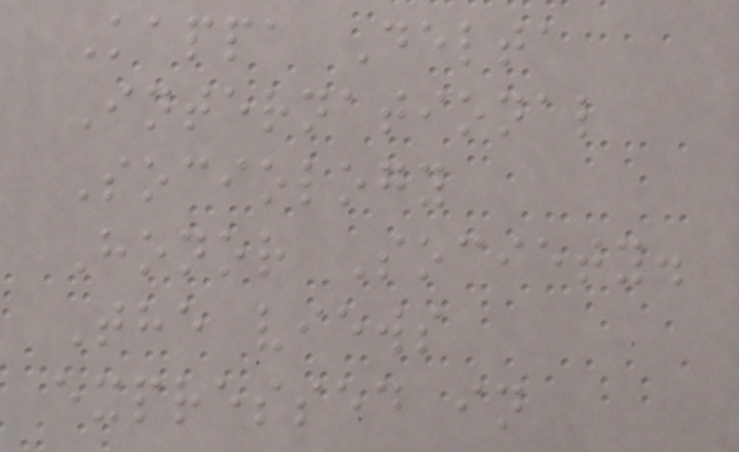Kappa Delta
International
Sociology
Honor Society.
The views
expressed in
